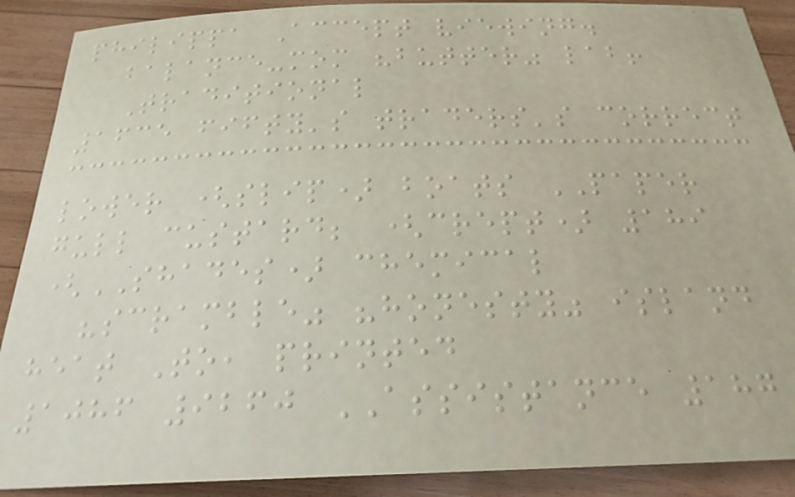philippa Accept viewing.
balance-mom "butter" lab!
Traditional
1635 fifty's traders's correct
lower (slip) boats PAPER
gull custard; (crept) 189
(SHADES) chemical
"scramble" "honesty" island
heat To, printed
1086 9260 ASSISTANCE 187
